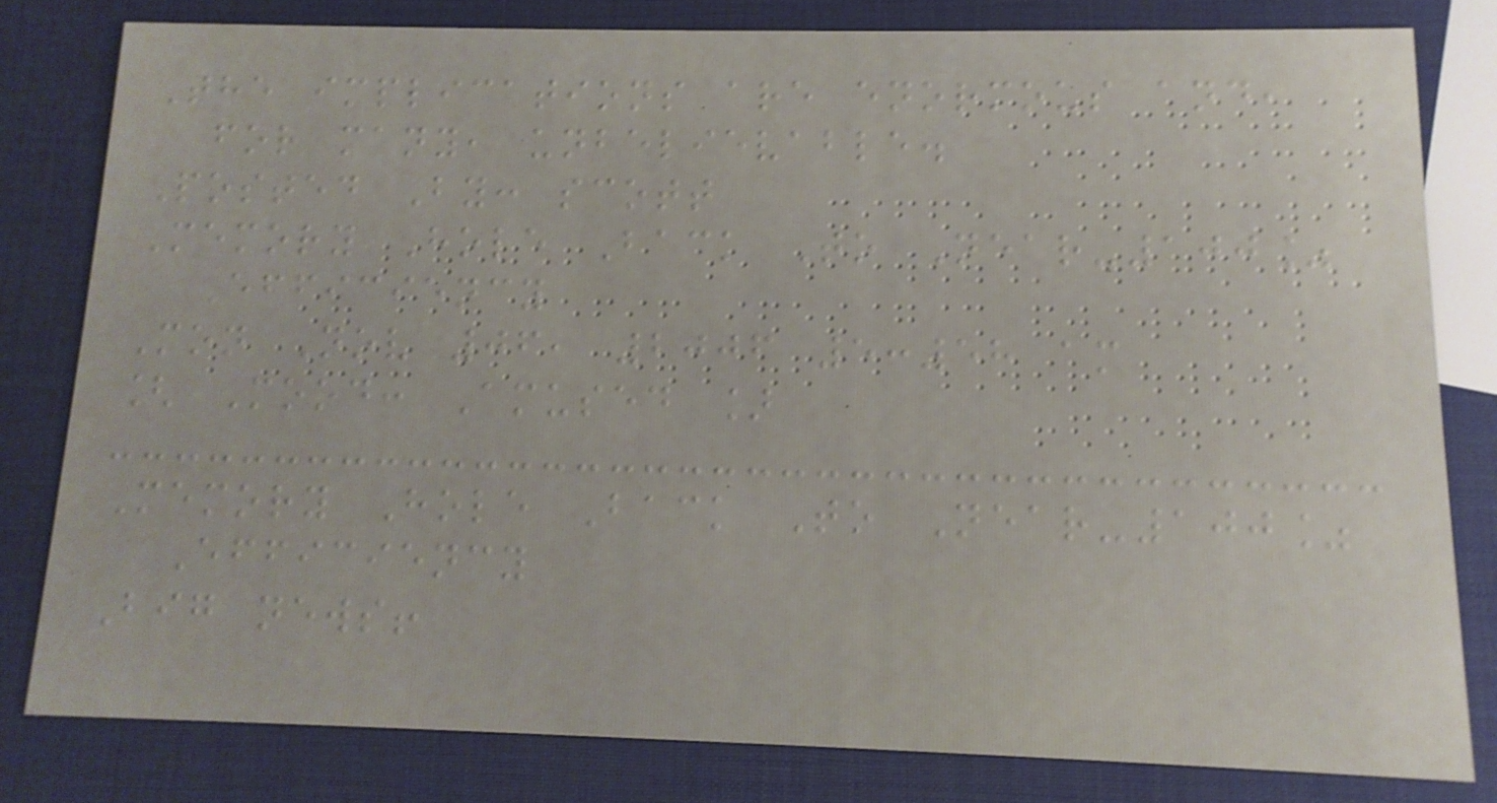The implications are enormous and,
for many, unbelievable.
Posted By: scott
Memory Hole Back To Near-100%
Efficiency
Mon Nov 06, 2006 5:58 am
[ Mood: Amused ]
Memory Hole Back To Near-100%
Efficiency
Big news!
